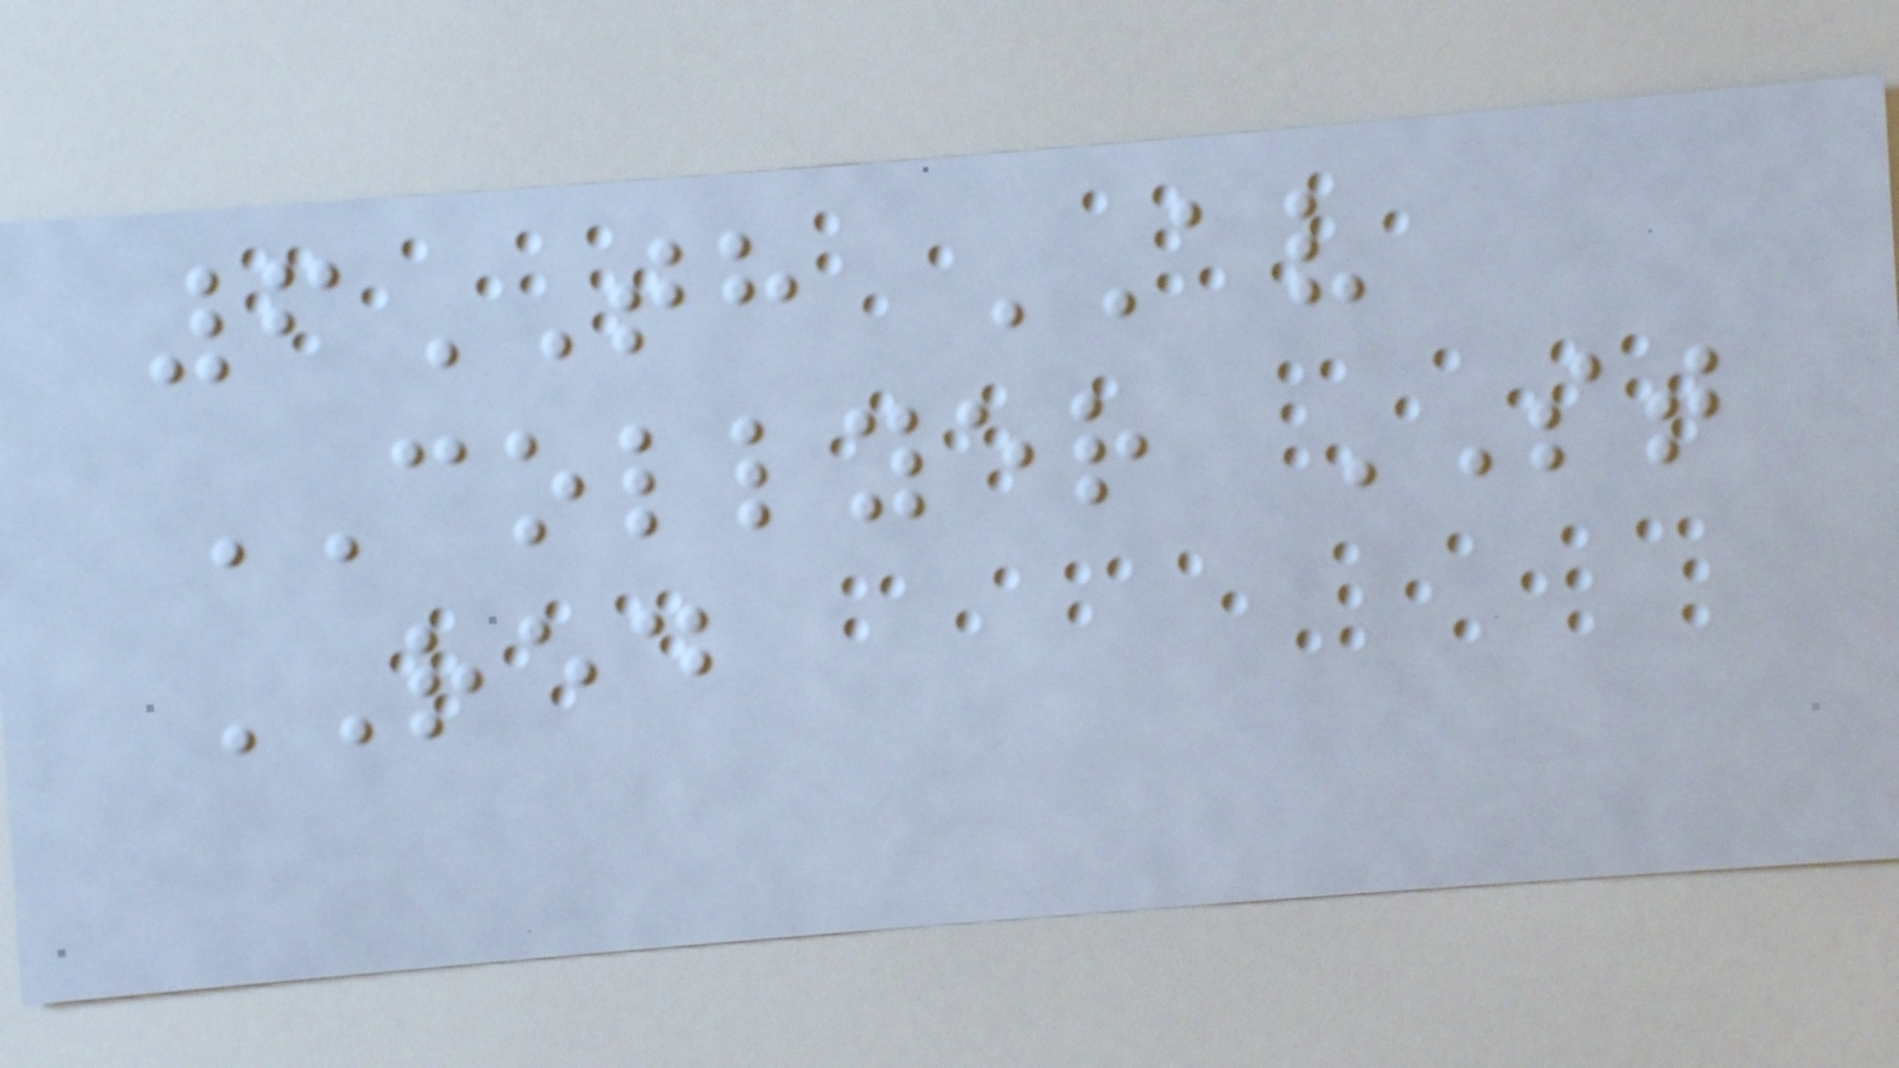6TH AV
COLLYER ST
RED
